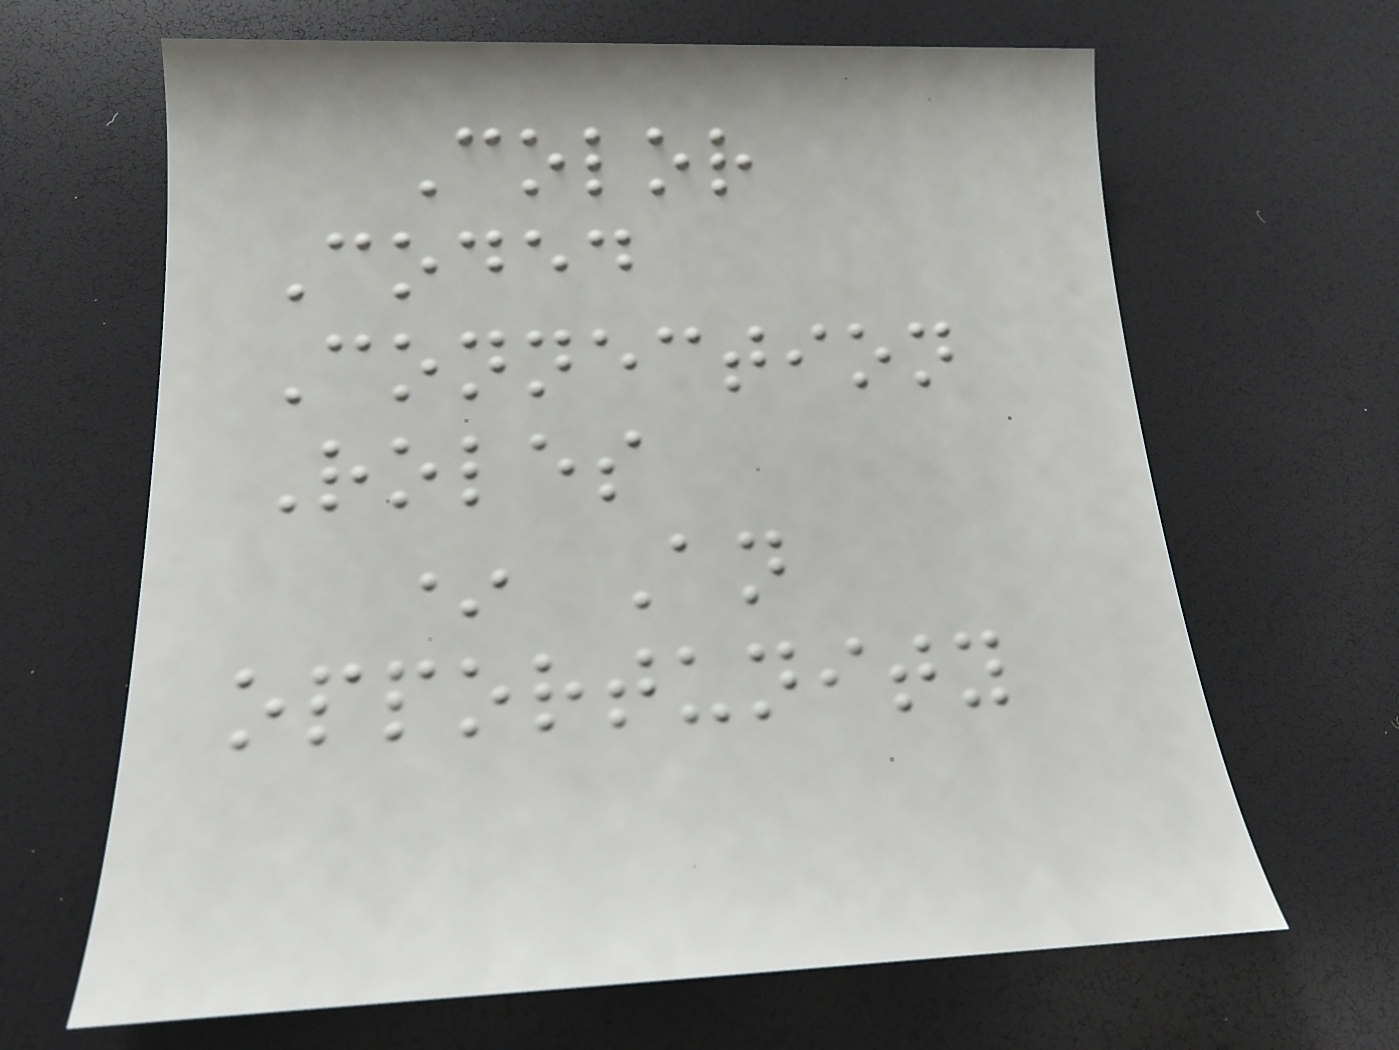Color
Coded
Connection
Roles
* An
opportunity
